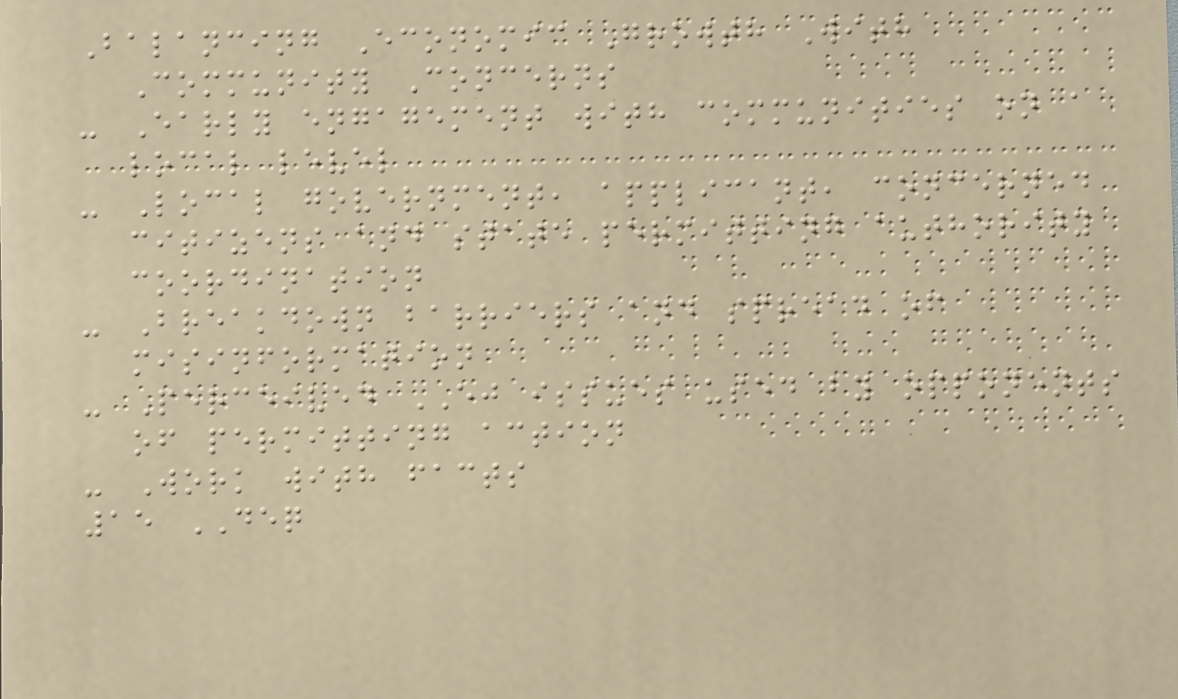Balancing Economic Growth With
Community Concerns
- Early engagement with communities on a
local level
- Local government, applicant, concerned
citizens and state permitting authority
coordination
- Breakdown barriers and spread of
misinformation
- Perceived EJ issues used by opponents
of permitting action
- Work with facts
15 DEQ
